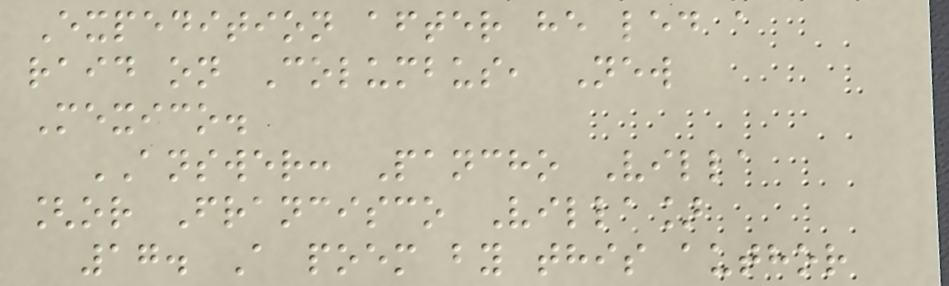Expedition after he led a
raid on Columbus, New
Mexico.
ANSWER: Pancho Villa
[or Francisco Villa]
17. A poem by this author
